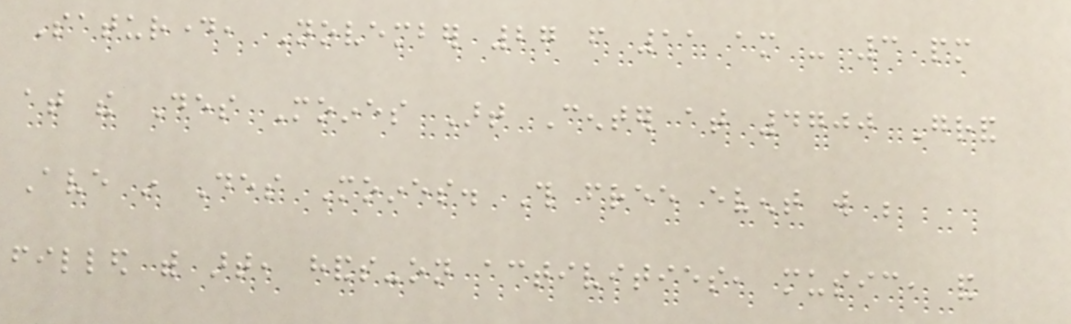Saturday, November 27 from 11 am - 3 pm
at the Des Moines Art Center at 4700 Grand
Ave in Des Moines. This free event will be
filled with art, hands-on activities, music, and
